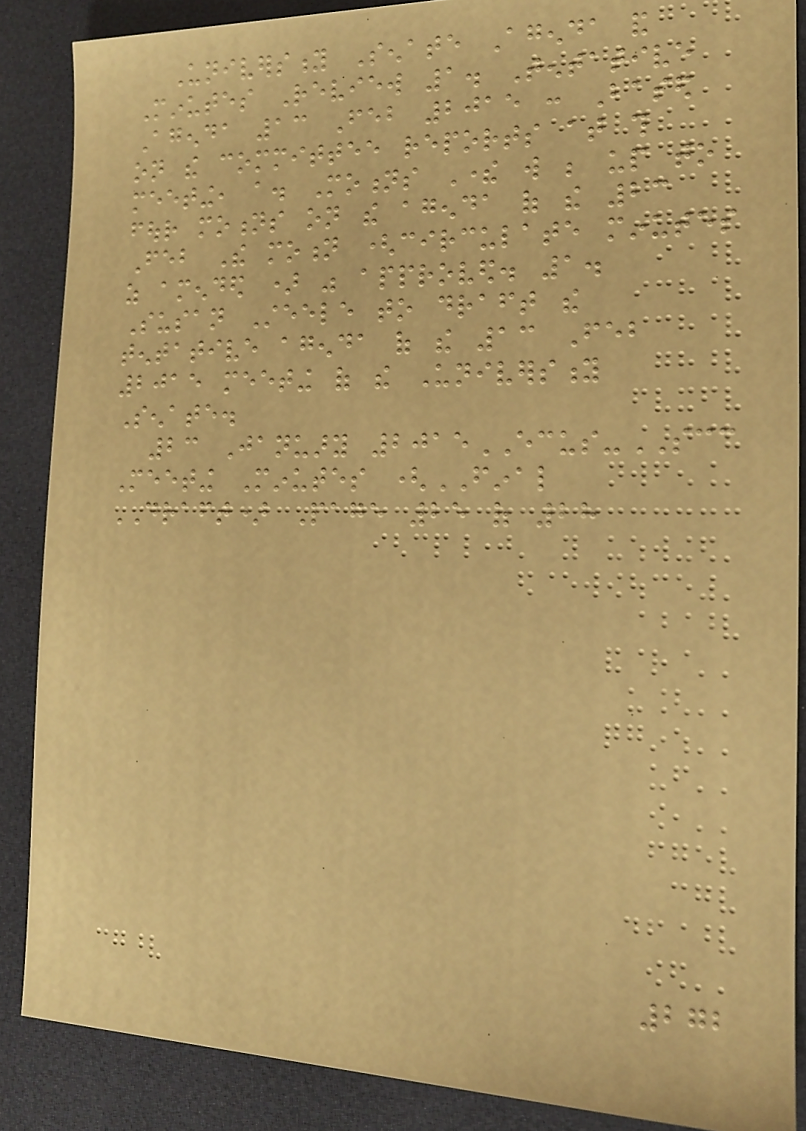University Senate Agenda and
Minutes Review 1. Tentative
Agenda 13 Feb 2015 : Based
on the committee reports at this
meeting, a. Motions There will be up to
four motions on the agenda of the 23
Feb The motion (circulate minutes
as amended ) was approved. 1.
Susan Steele to draft the
tentative agenda of the 13 Feb
2015 meeting of the University
Senate.
23 January 2015ECUS-SCC
Meeting Minutes (FINAL
DRAFT) Page 25 of 28
272
